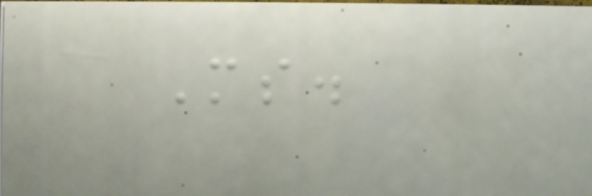Ms.
